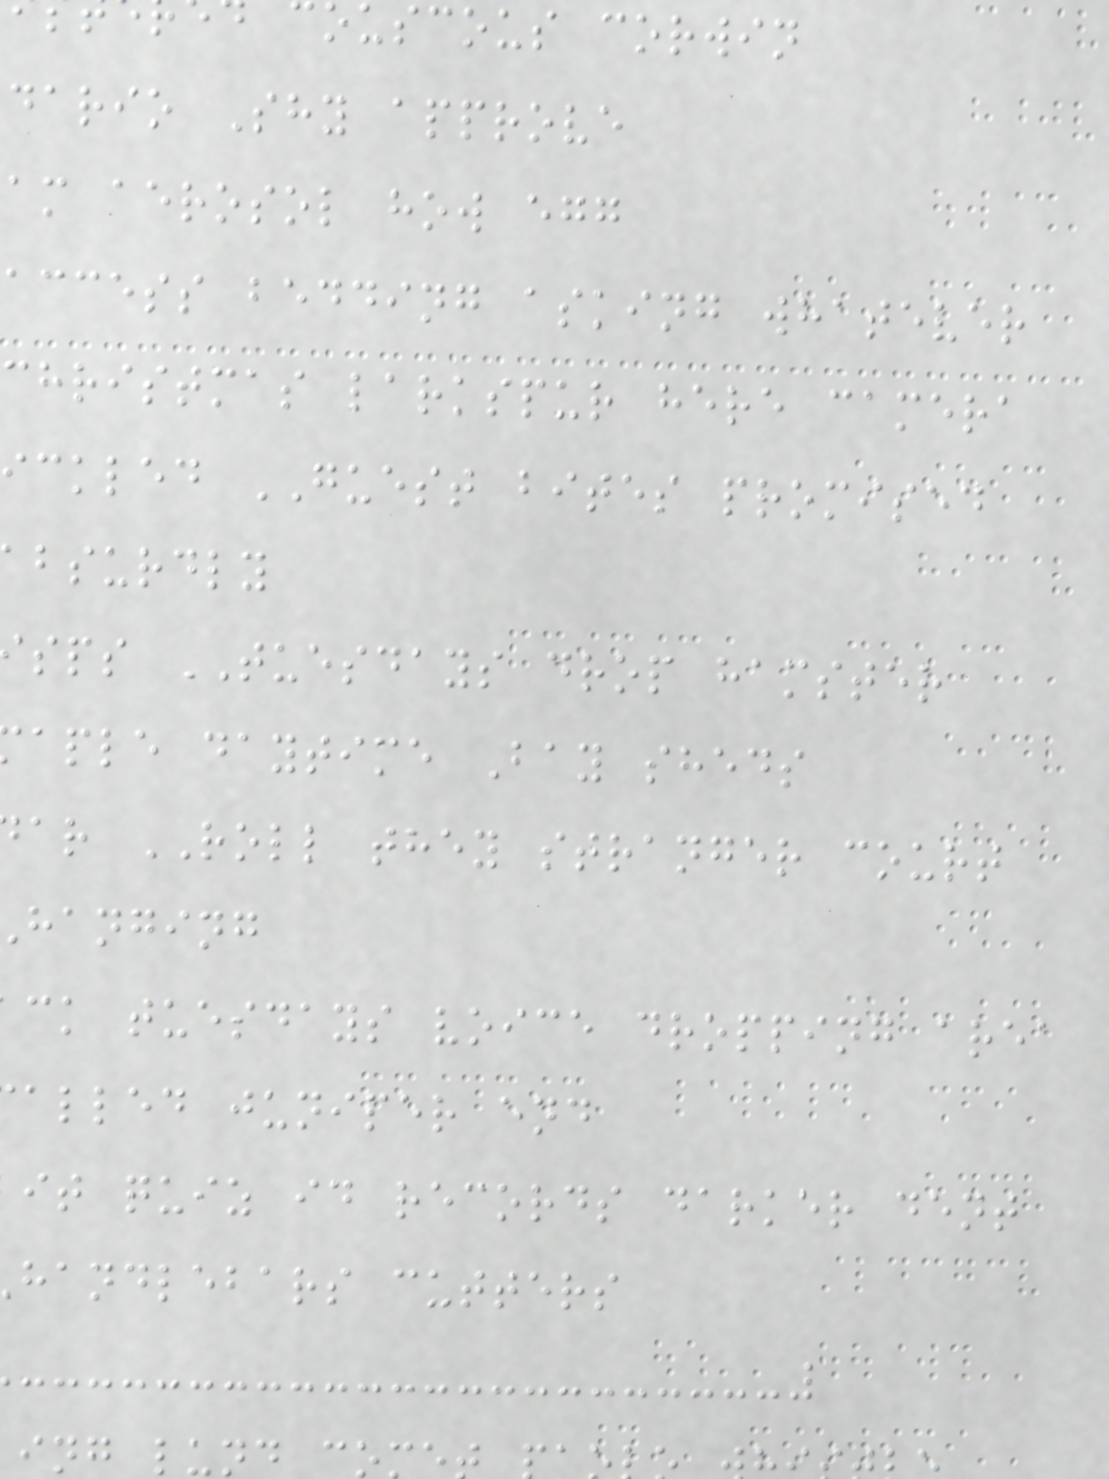ouscous corwin
dario Shy approve
am aerosol how egg
access bedding asking whatever
christmas larkspur here camera
ickled GUEST bites promised
bsurdly
sps TUESDAYS drop hamster
aple daytime Bay sheds
ar ROLL they stranger court
hanging
ck tuesdays voice dropping area
alled juniper end
it quiz id records darker dent
handlebars cutters
ing lund
